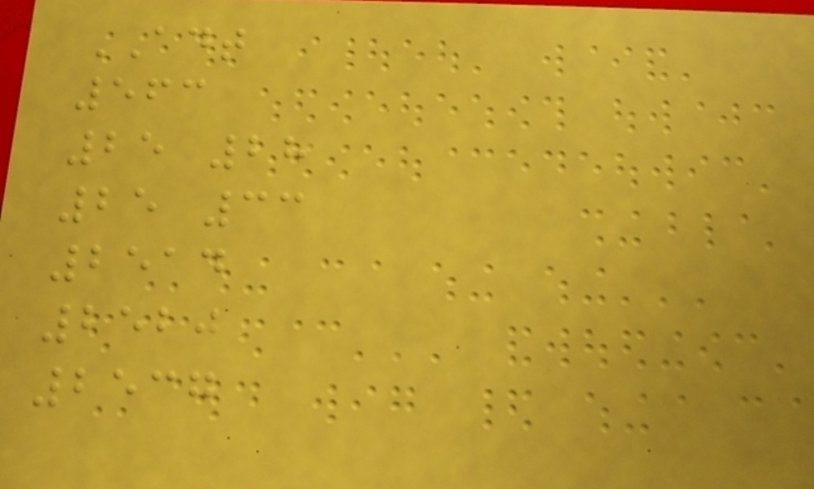ADT
563
25 28
25 33
2514
2520
2537
